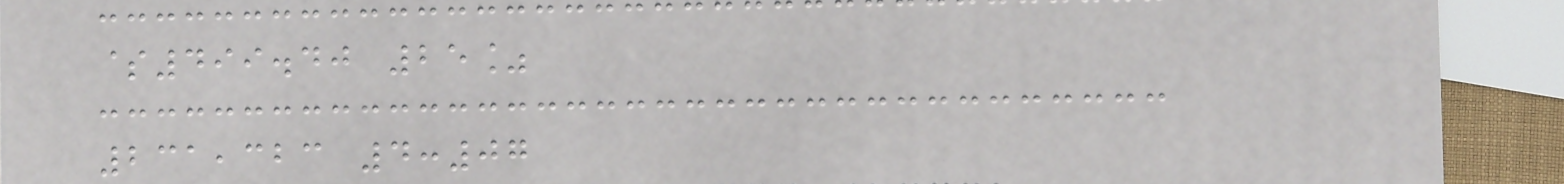$499.40 25%
231,323 4:07
